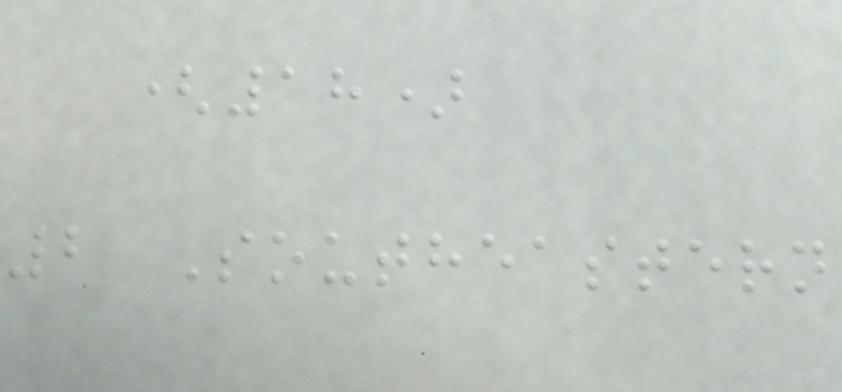(18)
2 Southeastern
